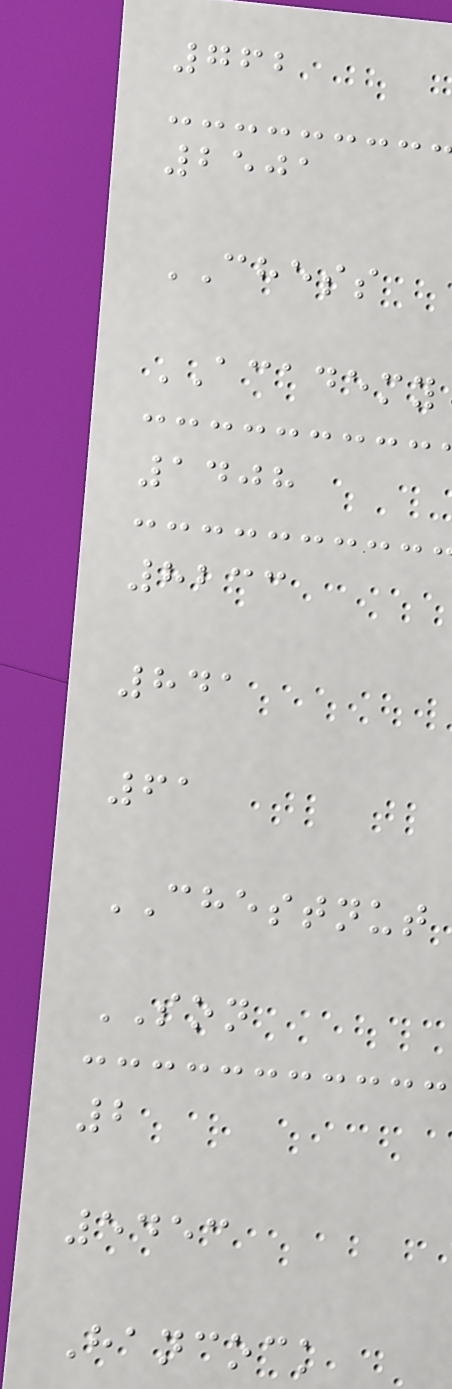762
2501
CHESS
ACADEMY
1408
8233
841
61
CHESTNUT
SON
2
5453
Hancock
